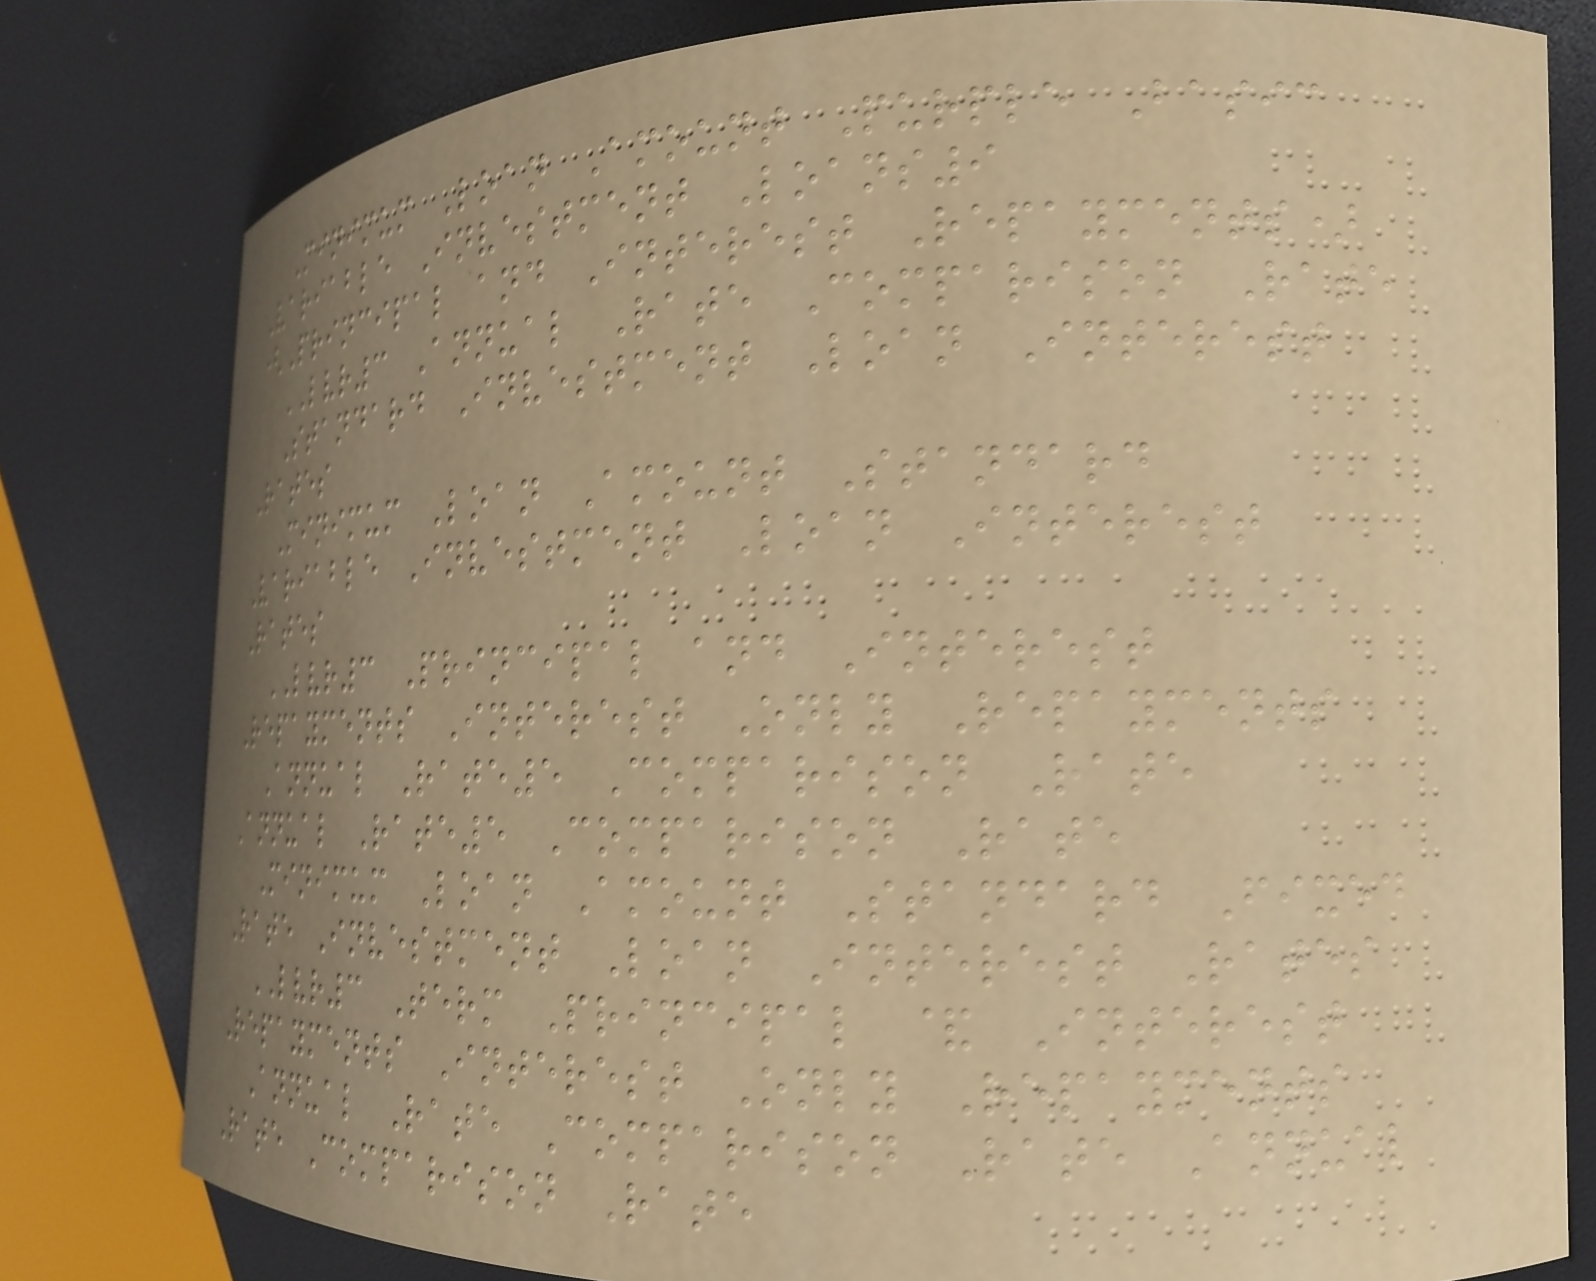Minimum Loan Amount Purple Basic
Variable Investment Loans9
(Principal and Interest Repayments)
LVR3 Annual Rate Comparison Rate
Standard Investment Loan Interest
Rates
Minimum Loan Amount Standard
Variable Investment Loan Interest
Rates
LVR3 Principal and Interest
Repayments Interest Only Repayments
Annual Rate5 Comparison Rate
Annual Rate5 Comparison Rate
Minimum Loan Amount Standard Fixed
Rate Investment Loan Interest Rates
LVR3 Term Principal & Interest
Repayments Interest Only Repayments
Annual Rate Comparison Rate Annual
Rate Comparison Rate
